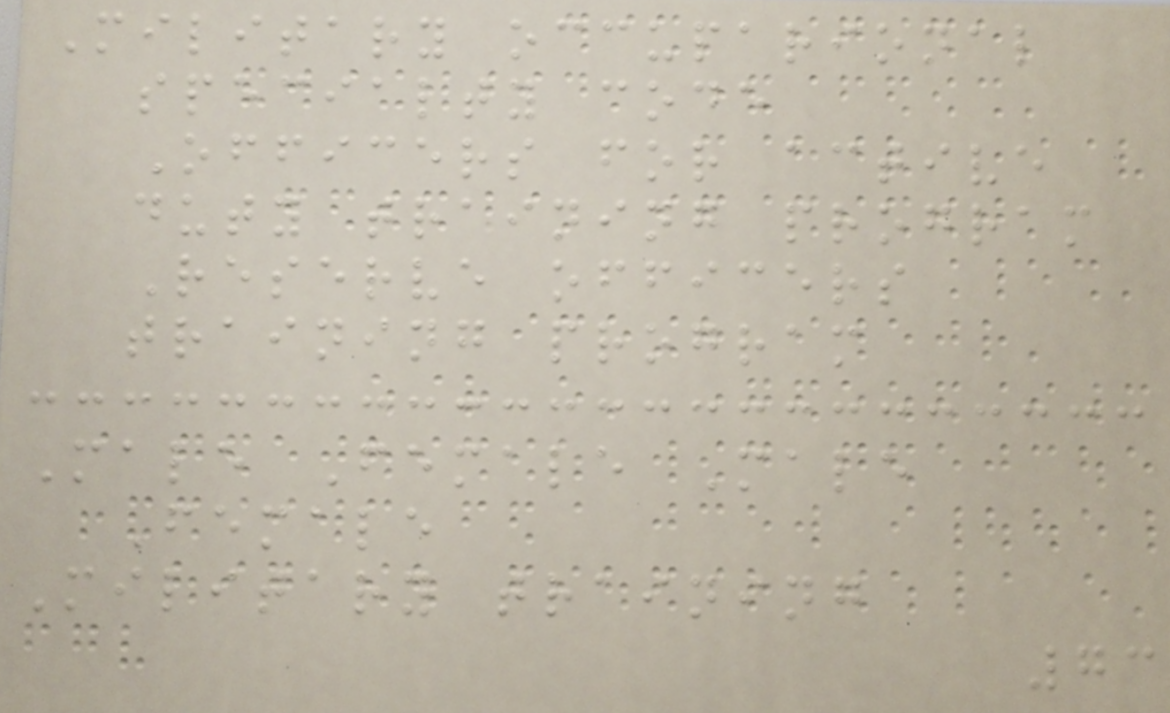Military occuparional
specialty code
Officers for active
duty training program
Reserve officers
training program
Male Female Male
Female
Military training
73
